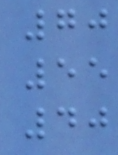70
55
40
